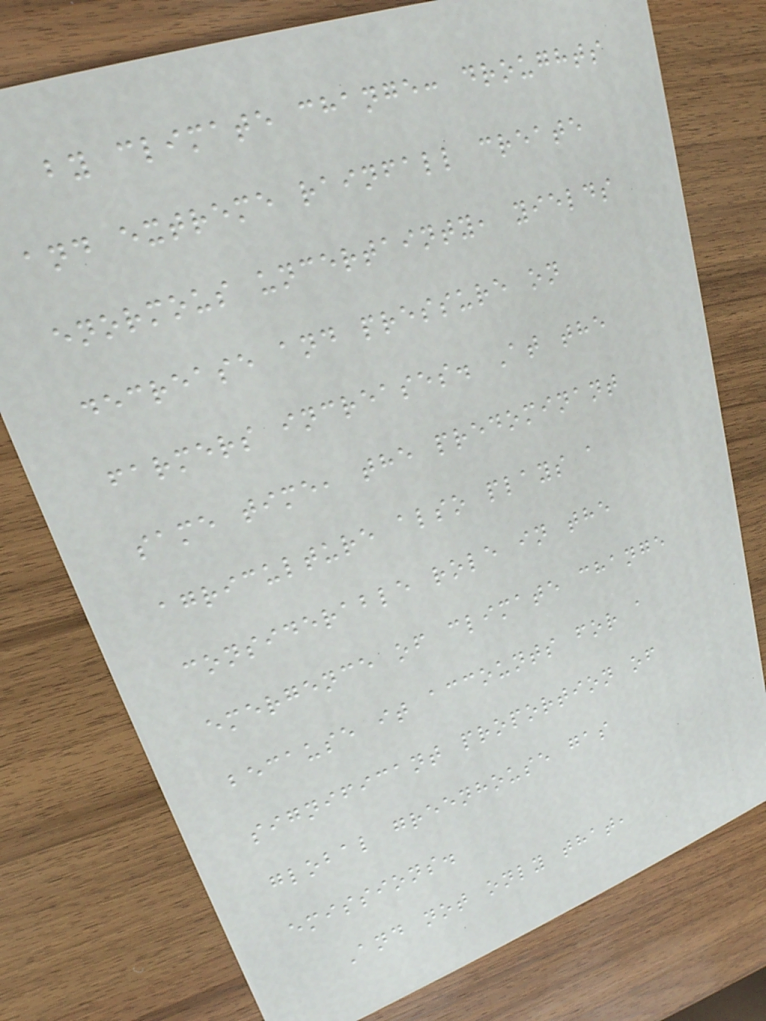by climate change: droughts
and extreme rainfall create
enormous uncertainty, yields
decrease and pressure on
farmers increases. At the
same time, the predominant
agriculture also plays a
considerable role in the
emergence of climate change
because it accounts for a
significant proportion of
global greenhouse gas
emissions.
And not only that,
